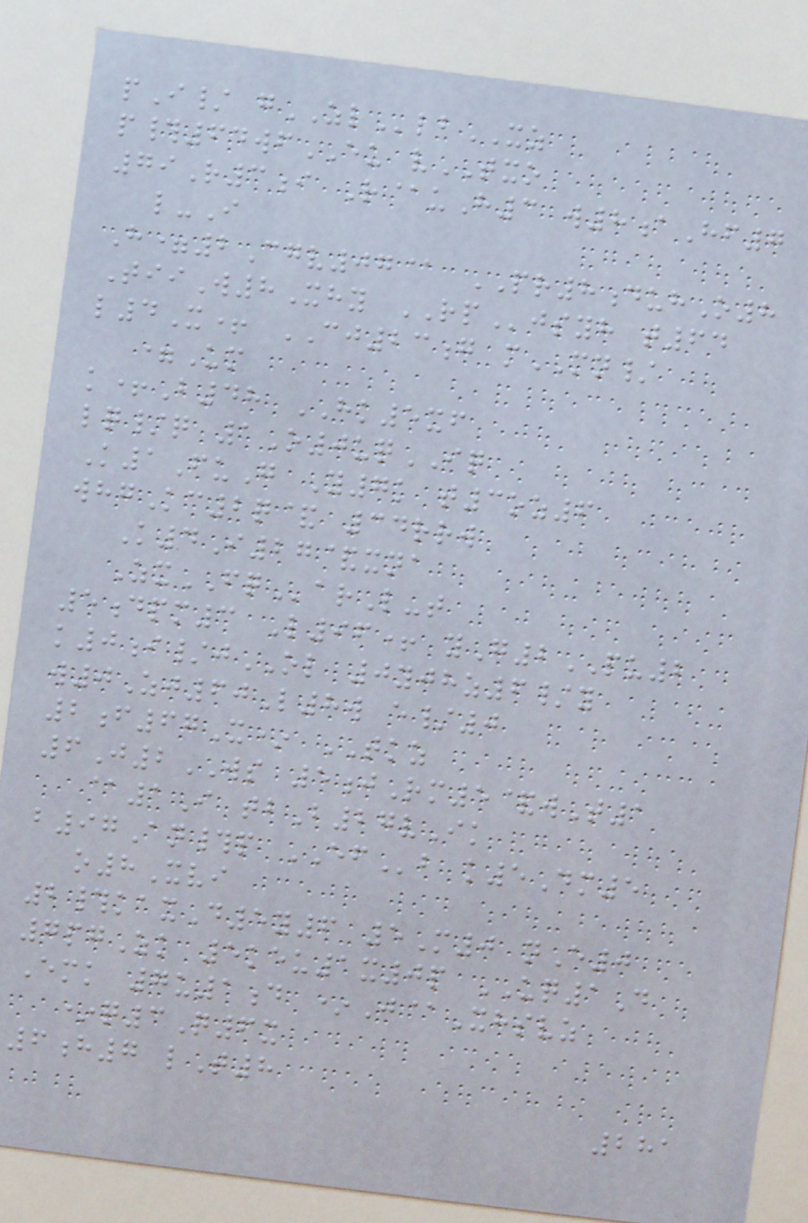pI/ gZLlbXZ
p#64wfEU vTXO
79R3i R@uH3 w8aHf7
l-I
H=2Cgv07@ PR8duhO8
TiiW8Xhy RPjsyh t64
l4X+ CJ23g mMN/
=Um
k+B48 HK5xf
lq/q 1O0uqIQ
K1FuG Y7k t3oz6
whgKc2q& 34rrw
K4I27&xna
ZxFQarL-t
5dpm3 L96+ yG2PU2
k0i/jOL 0yjhz6/y
w0Zj60L8w e/0
2f67X* TKZ
6J2WS 5jRm5&wT1
@1I tbB27vIk
b97An#p EFb k5Dm5
o8Xvi
2#kaxD5y6 5M0 nE0
7pgZk 5keu1x0p UQ1D
Emk 7u1d *J@Xhsvz
*q3Q6x
6h7 lT8
281
